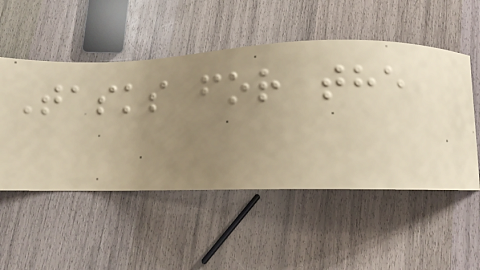Tasks for the
